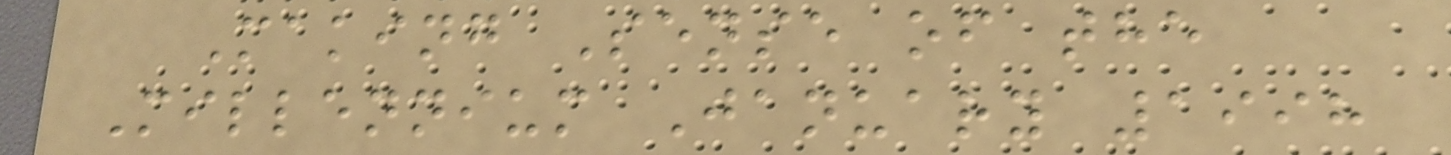Making Sense of the
Millennium January 1998
